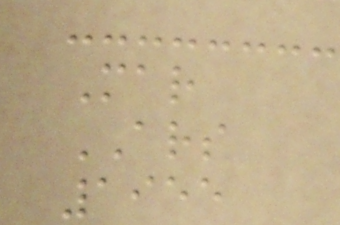Mar
ARS
1955
